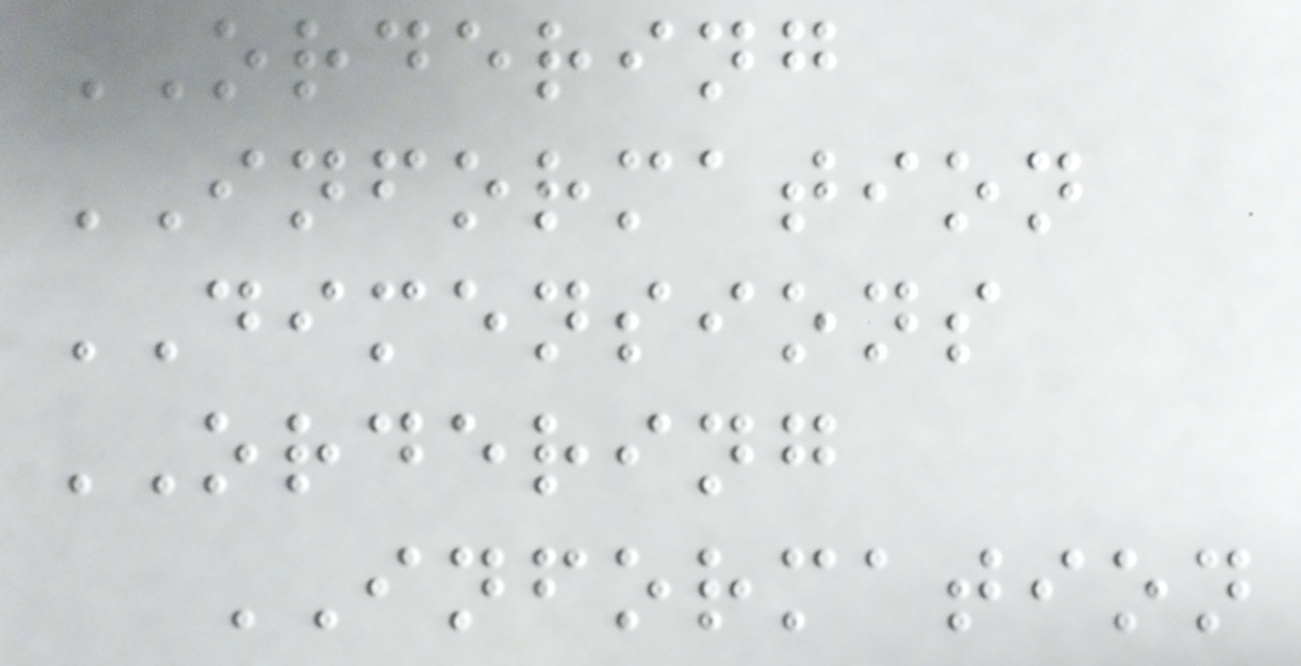ORDERING
INFORMATION
DIMENSIONS
ORDERING
INFORMATION
